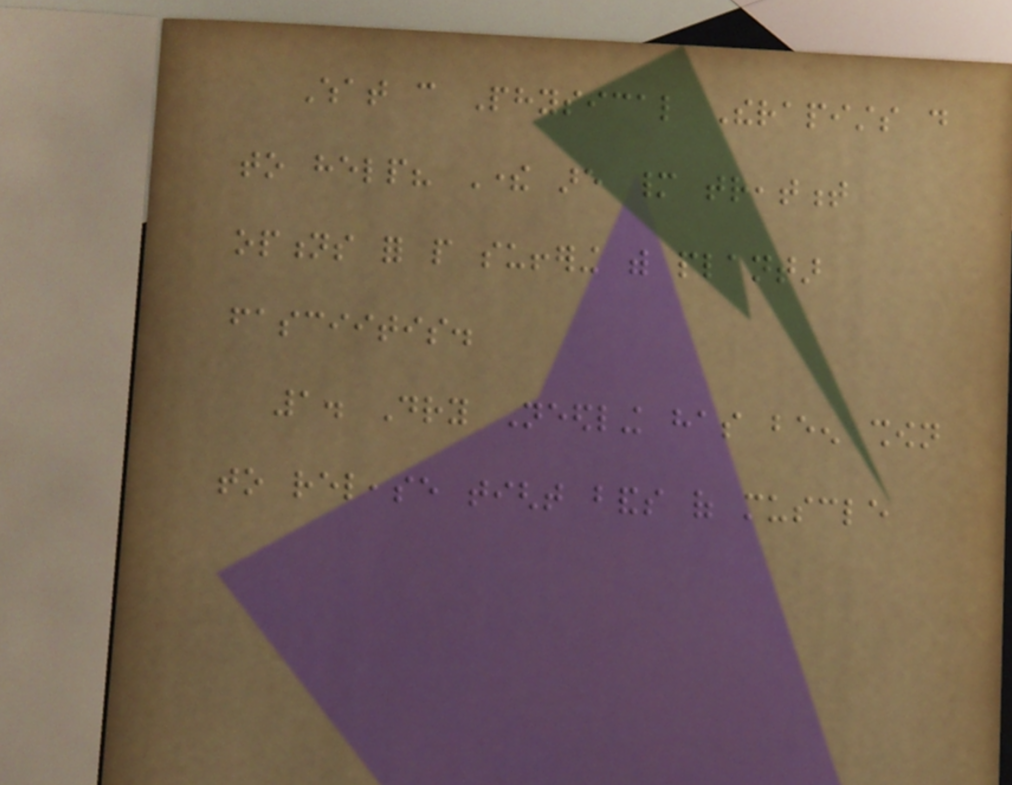What can Physical Therapists do
to help? There are many treatment
options for people suffering with plantar
fasciitis.
1. Dry Needling has been shown
to release tight bands of muscle
